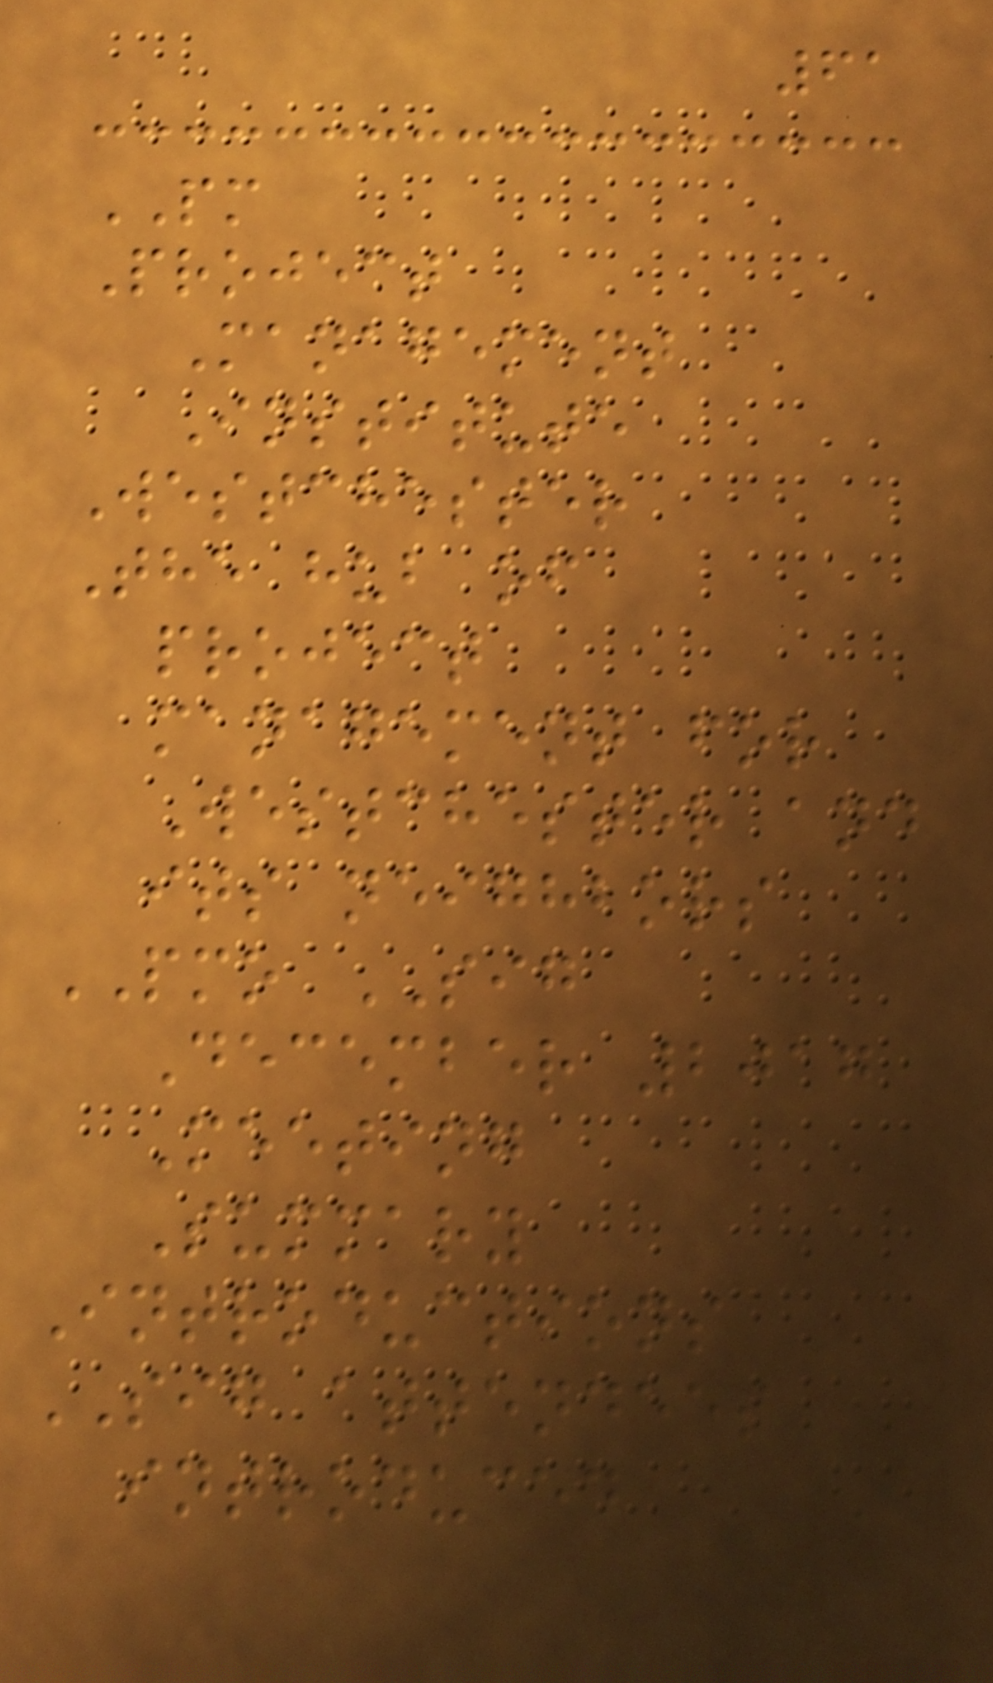61
PM
Project
Management
Institute
Westchester
The hub of
project
management for
Westchester and
its neighbors
PMO SIG
December 2017
Meeting
Summary
Introductions
SIG attendees
introduced
